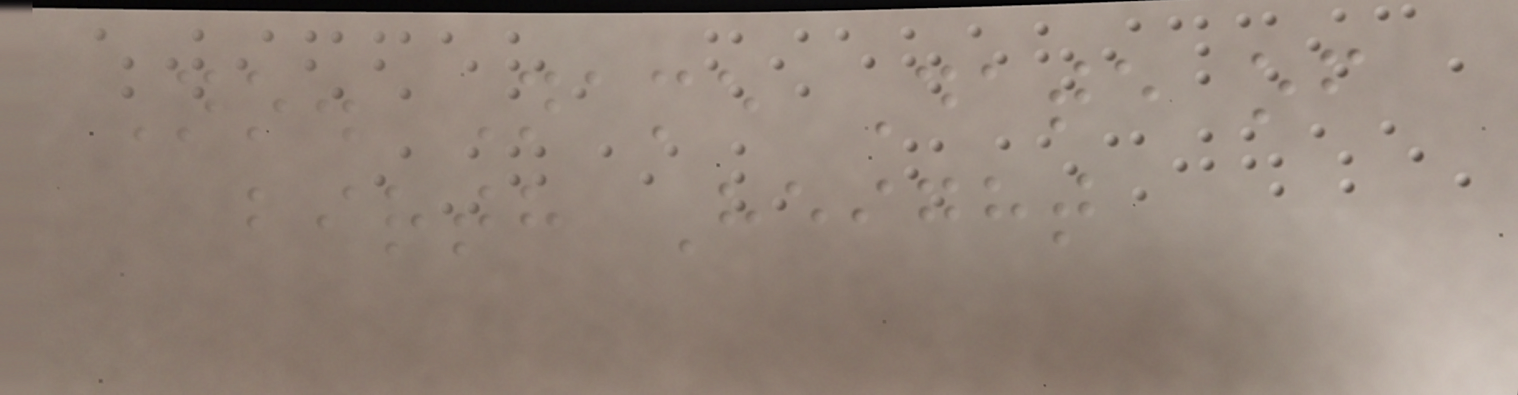No. Name Date of
birth Height
